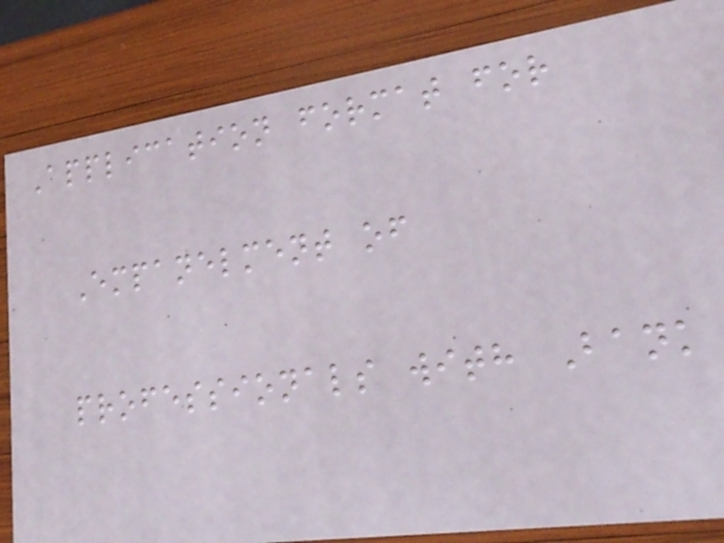Application format for
Empanelment of
professionals with Bank
